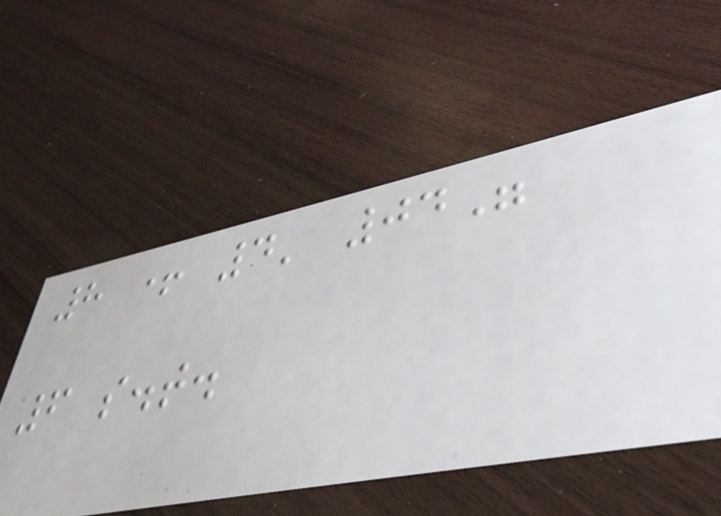8 + 4' 04"
6 s.t.
